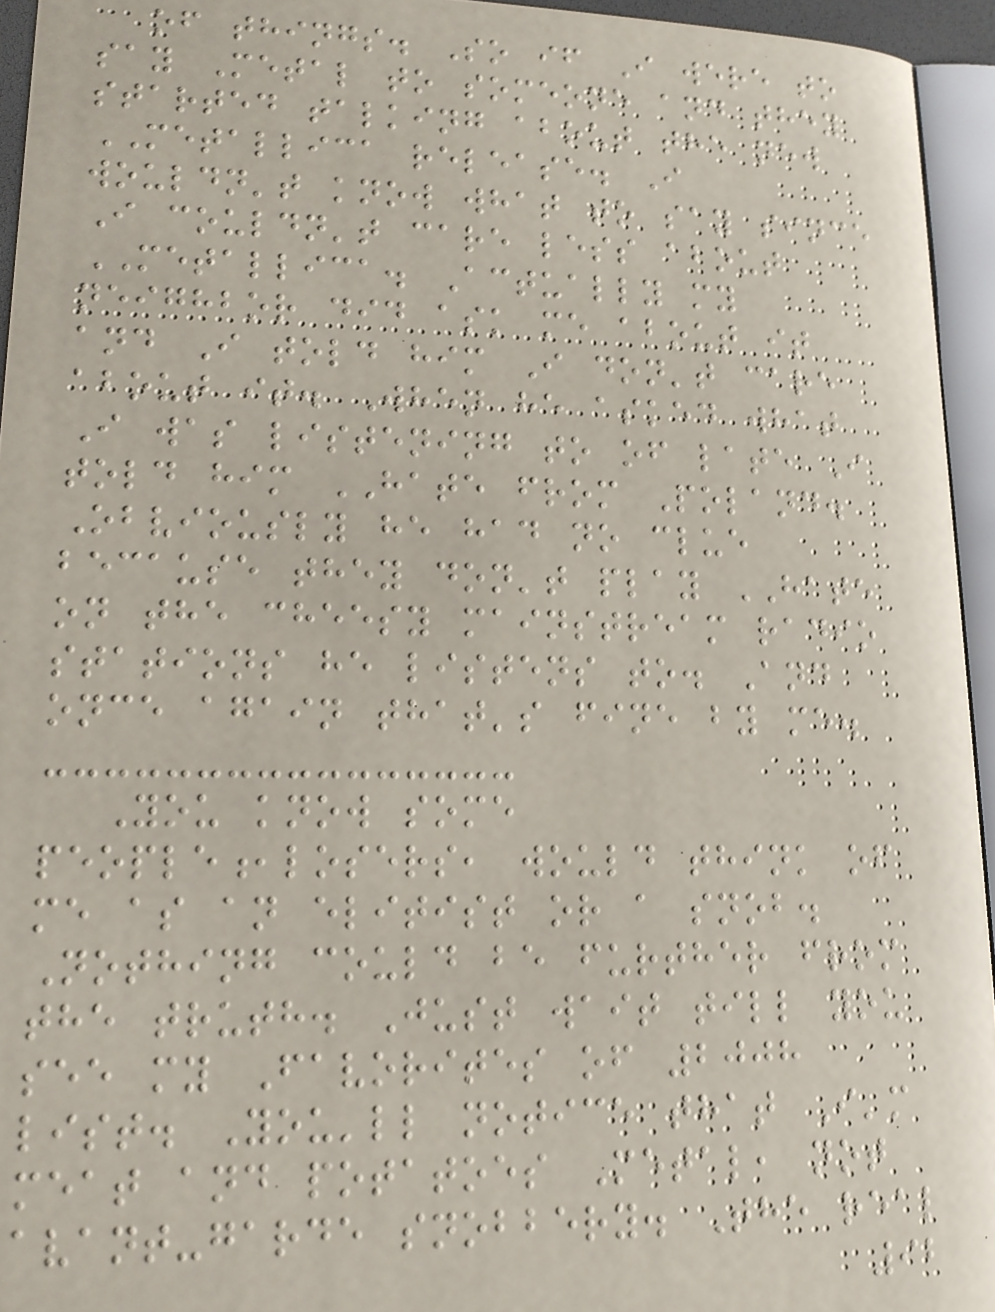of things. So if I were to
say Metal to someone and they
started talking about the new
METALLICA release. I
wouldn't know what to say since
I couldn't care less about
METALLICA. Actually my
neighbor did ask me about it
and I told him I don't care
about it. When he asked what
I was listening to of late I
told him HATE from Poland.
Obviously he had no clue
because they don't play HATE
on the cheesy mainstream radio
stations he listens to. And
once again that's fine by me.
You know some
people,losers, would think of
me as an elitist or a snob.
Nothing could be further from
the truth. Just wait till you
see my Favorites of 2008
list. You'll notice that I'm
meat and potatoes Metal, not
avant-garde snobbery. The real
92
